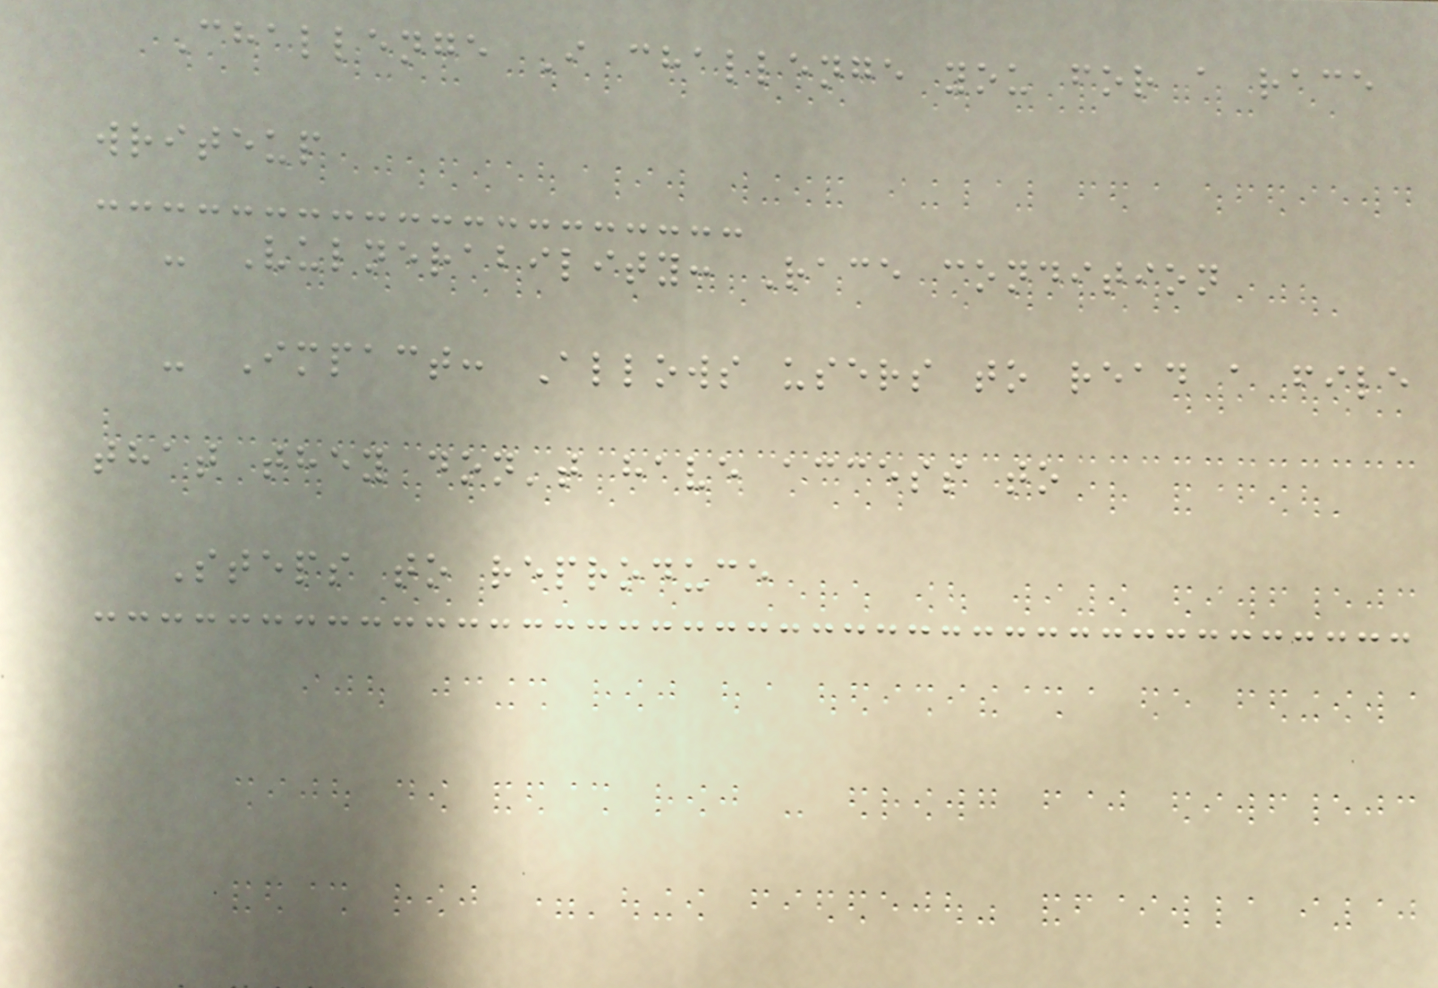Challenge I challenge you for a race
writeup
- Vulnerability: Race condition
- Impact: Allows users to read a file
that they don't have access to
Steps to reproduce
